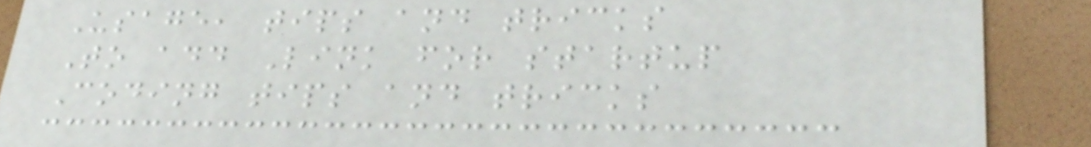Usage, tips and tricks
To add Link for startup
Coding tips and tricks
